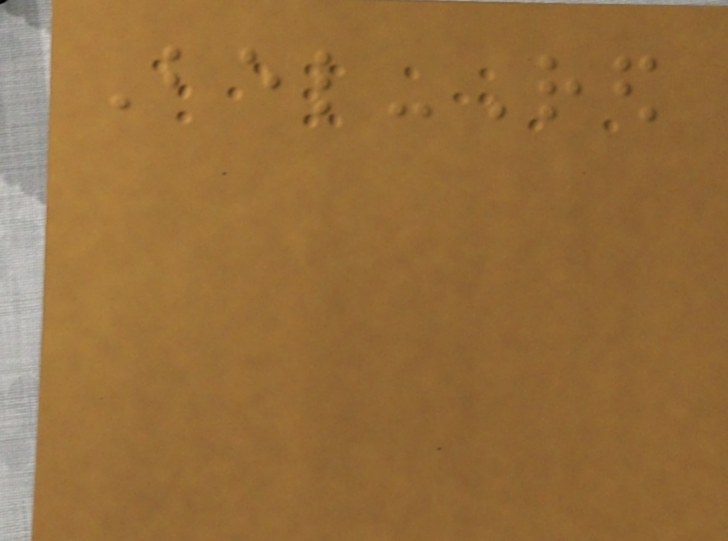Bel-Red
